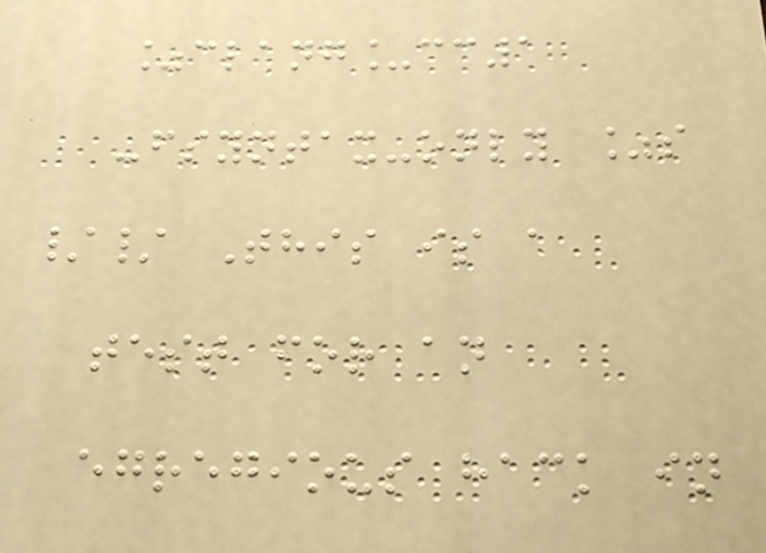%clang_cc1
-fsyntax-only %s
// This is a
test for an
egregious hack in
